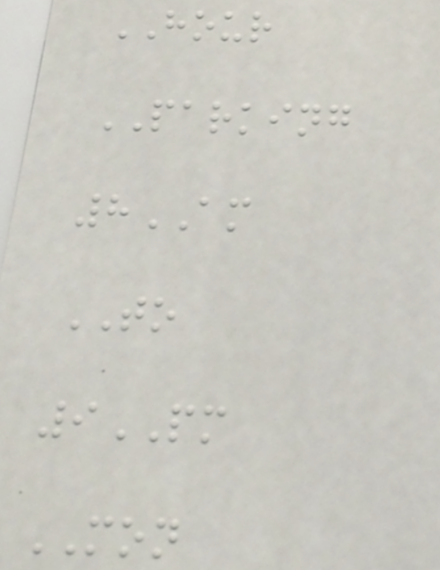HOUR
PARKING
8AM
TO
9PM
MON
